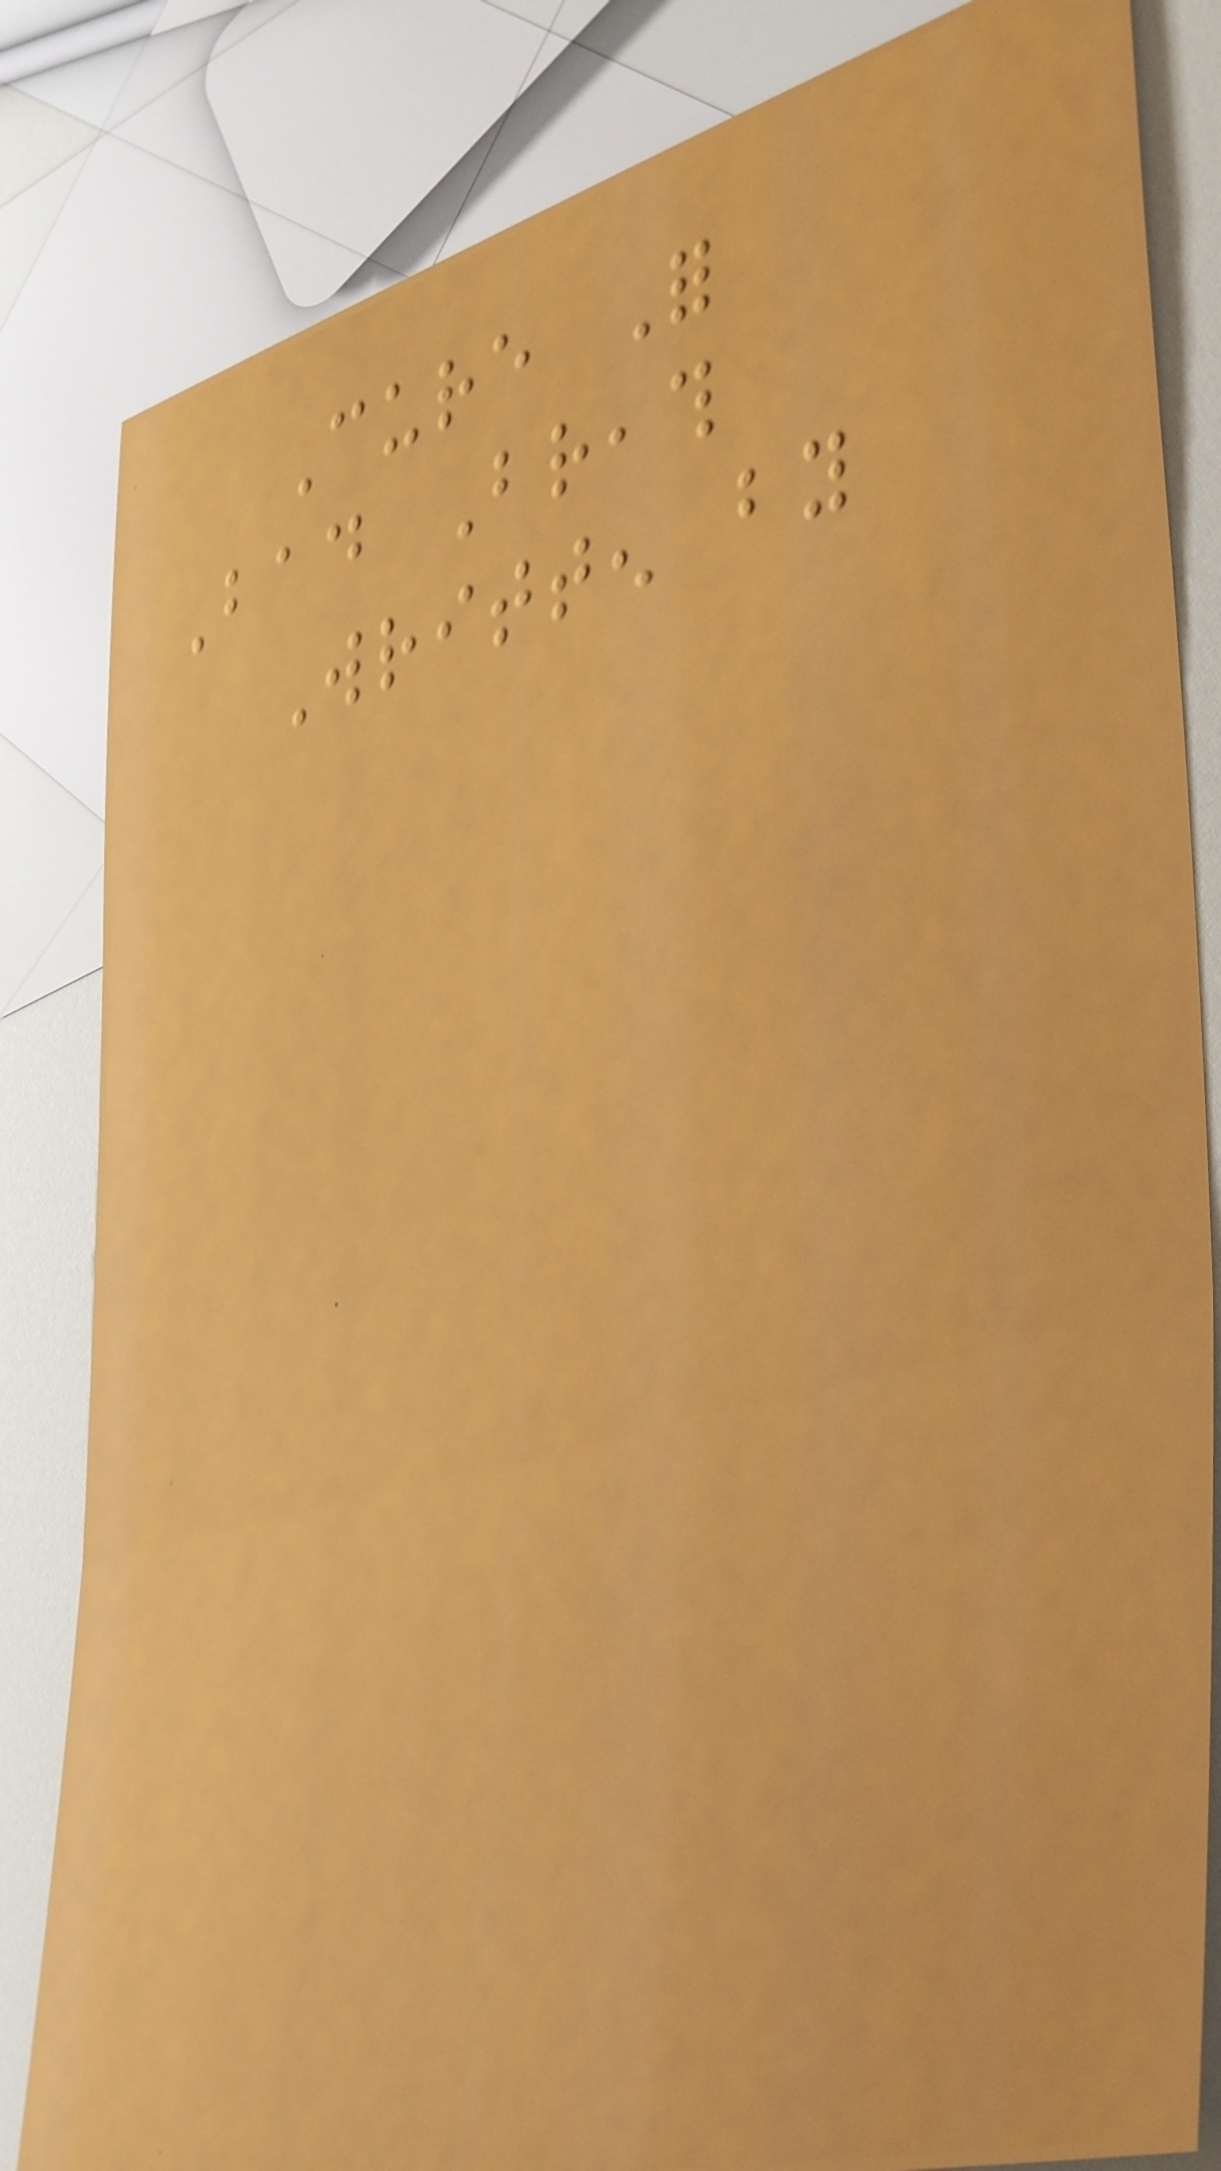Cure For
Bad Breath
Written by
